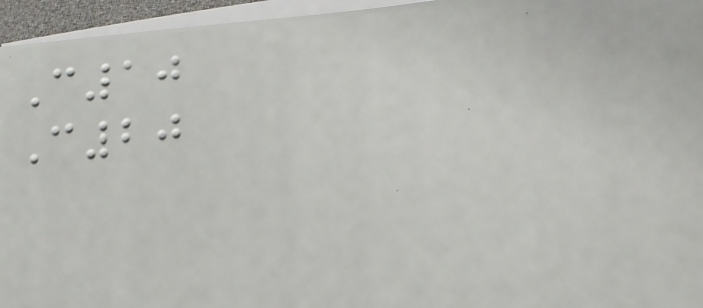C10
C20
